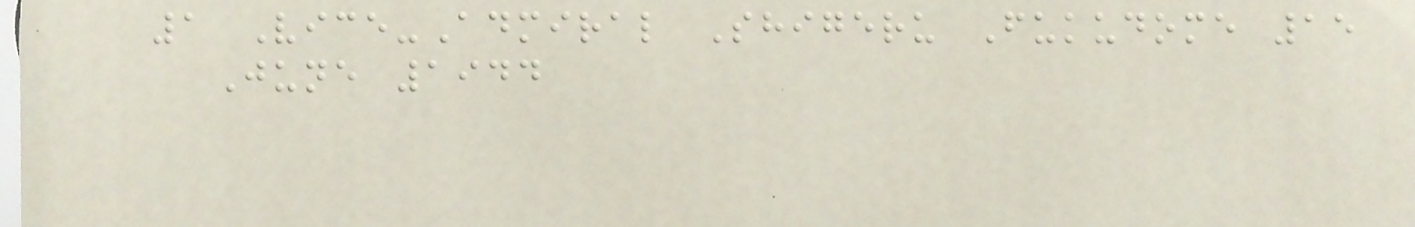1 Vice-Admiral Shigeru Fukudome 15
June 1944
